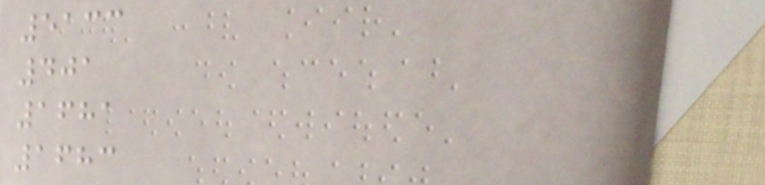5133
401
1681
1683
